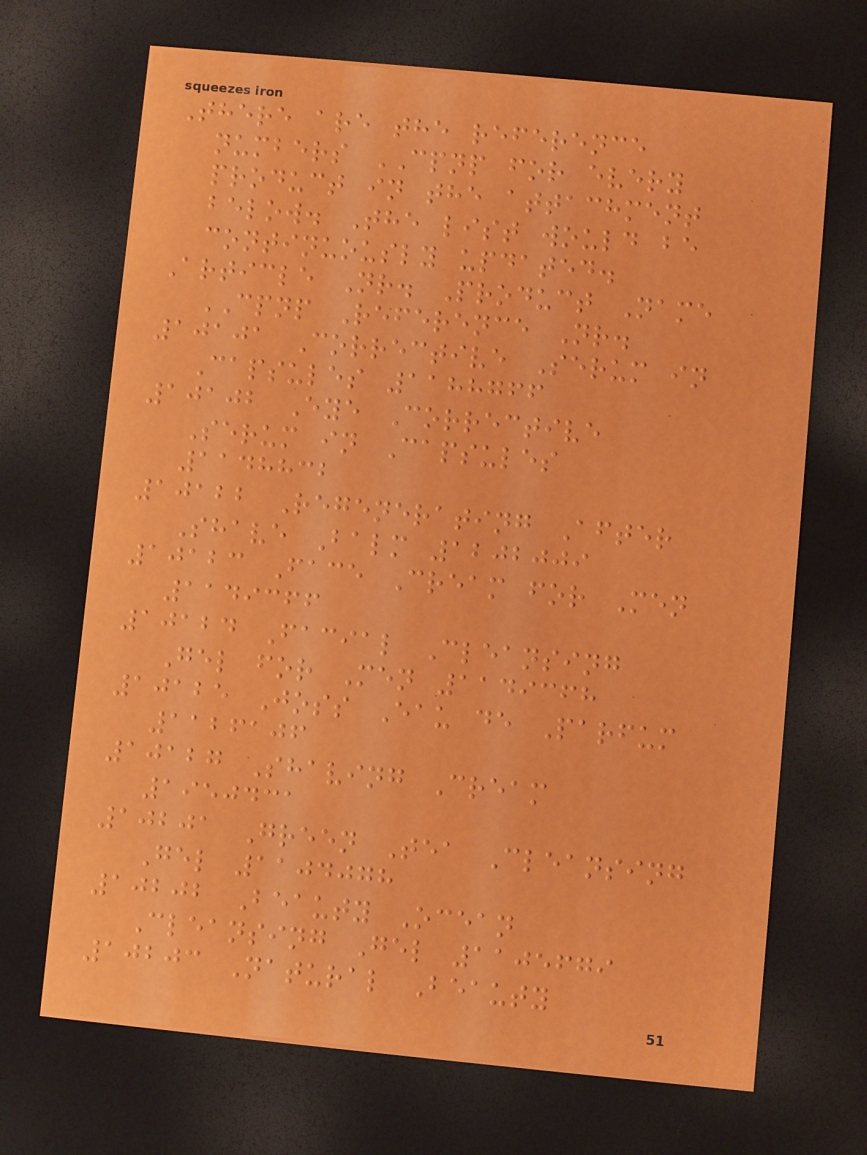There are the reference
numbers CPNP for every
product in the attachment
below. The list would be
continuously updated.
Article Nr. Product Name
CPNP Reference Nr.
10101 Corrective Serum in
Capsules 1188766
10102 Eye Corrective
Serum in Capsules
1148832
10122 Regenerating After
Shave Balm 1202009
10123 Face Cream for Men
1149366
10124 Facial Cleansing
Gel for Men 1149368
10125 Joss Eau de Parfum
1126106
10127 Shaving Cream
1950431
10201 Green Tea Cleansing
Gel 1104078
10202 Beauty Ocean
Cleansing Gel 1105679
10203 Natural Beauty
